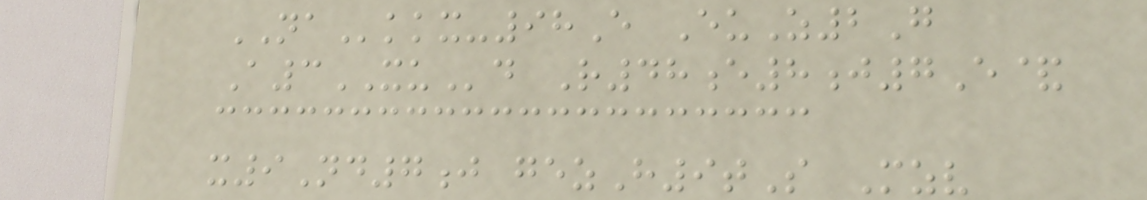NAkkx-98E EuZ2G
A3XUd R48e8j7E&
x9Nd7j gezH9tS Mzv
